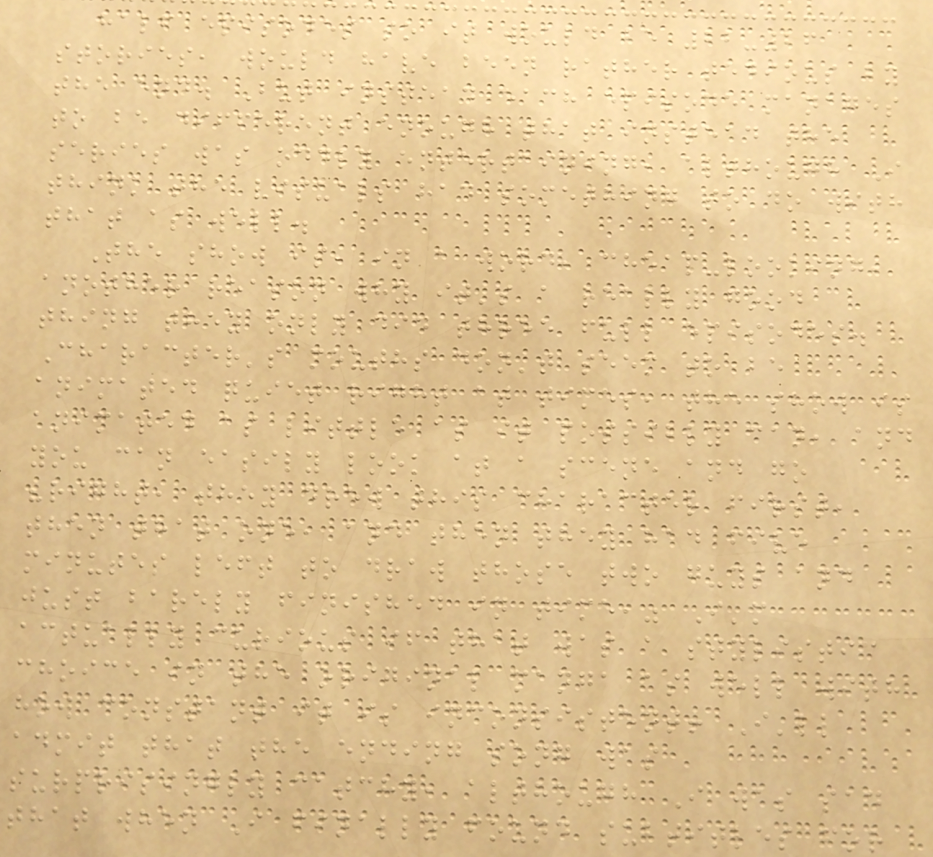half episodes so it would be 22-26
stories, would have been rather tedious by
the end. But instead each episode manages
to be different enough that instead the
series was oddly entertaining, although I
think the visuals had something to do with
that as well.
The show is, in a word, cheap-looking,
another reason why it's a really good
thing they only did three full episodes.
Character's mouths don't seem to be
animated quiet right at times, the show is
animated as little as it possibly can, and
you can easily look at a scene and go
"right, they drew this character first,
then that one, and then they had five
minutes left to draw those two guys and
just barely finished in time," I'm
actually curious if that was a stylistic
choice in the original manga as well with
how constant it is inconsistent! I'll
admit that the ending song was
surprisingly catchy, although I was sad
that when I finally found subtitles for
